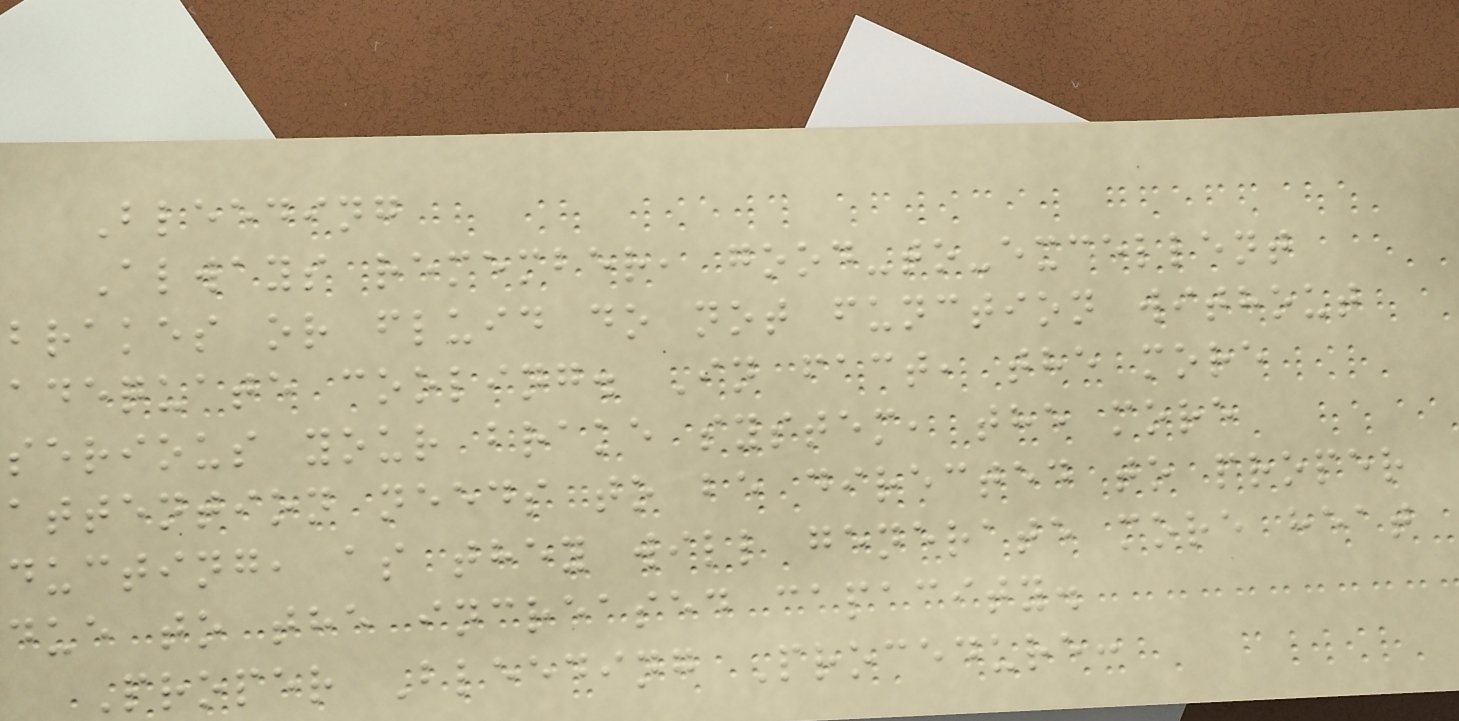Bleeding
Always remember, good-to-excellent
brakes or fluid do not function without
adequate cooling. In fact, the more
serious your brake system, the more
attention needs to be directed to proper
ducting, as they will generate more heat
due to the increased capacity.
Proper Bleeding Procedure:
